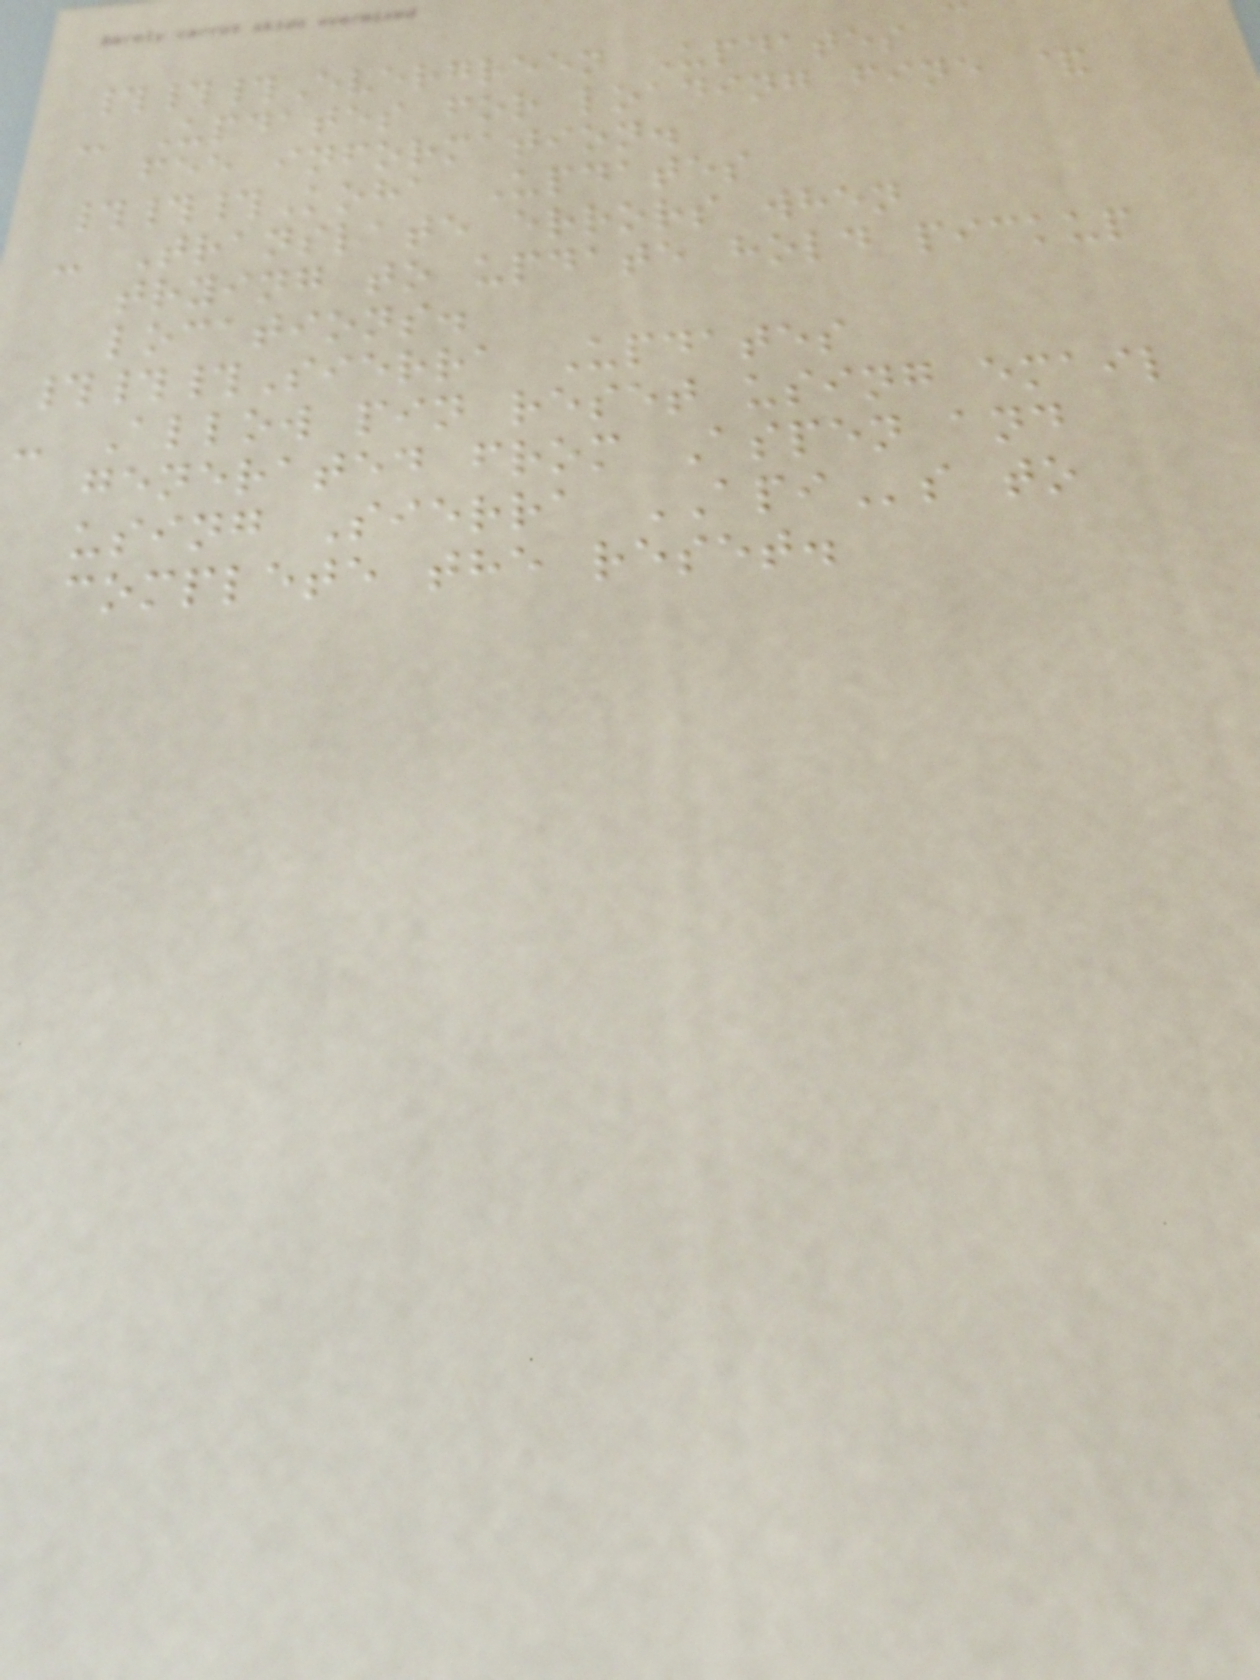###Evergreen Updates
- Updates for loading fine &
fee information.
###Koha Updates
- Translate errors when
trying to update hold pickup
locations.
###Sierra Updates
- Allow pin reset using email
generated from Aspen and
using Sierra APIs to
complete the reset.
